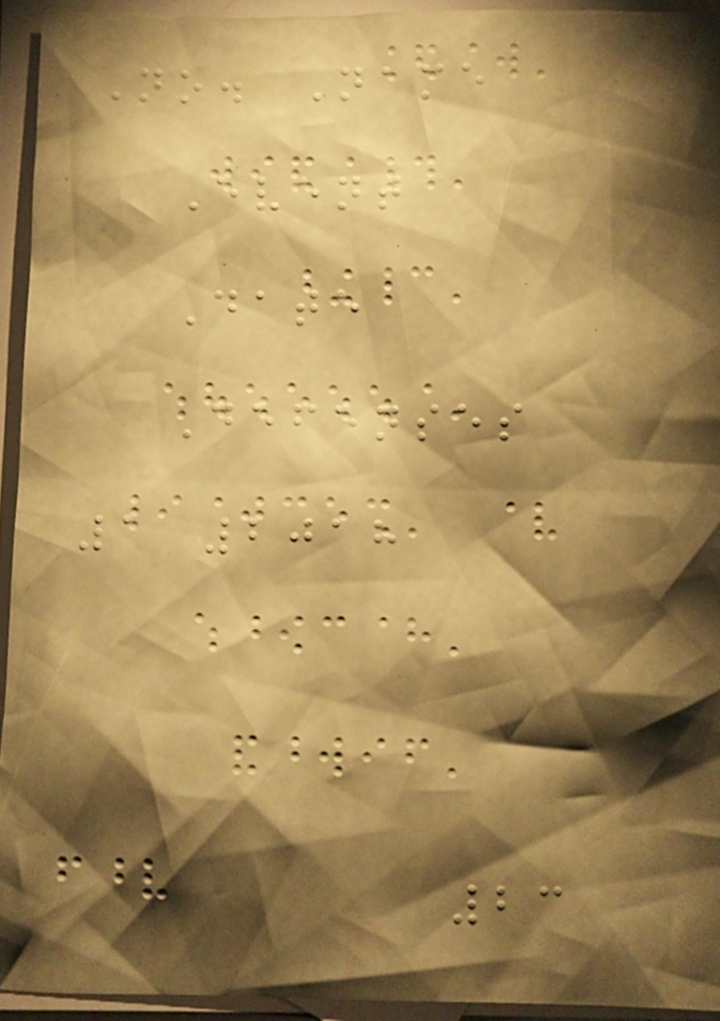No. Name
Event
Date
Defenses
1 2018
23
